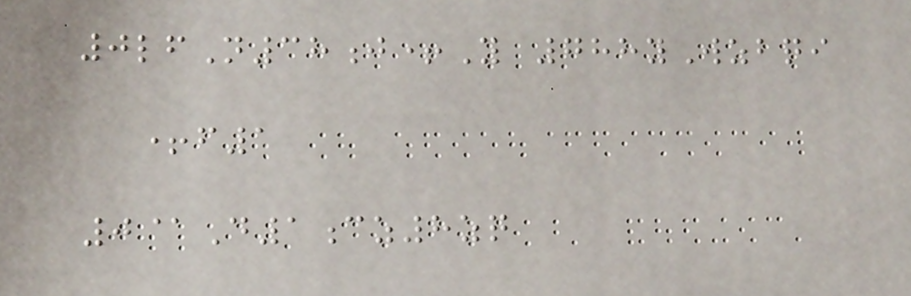0lfN38j+Y 788yWzbqi
+f1
0@D1cz8zq
